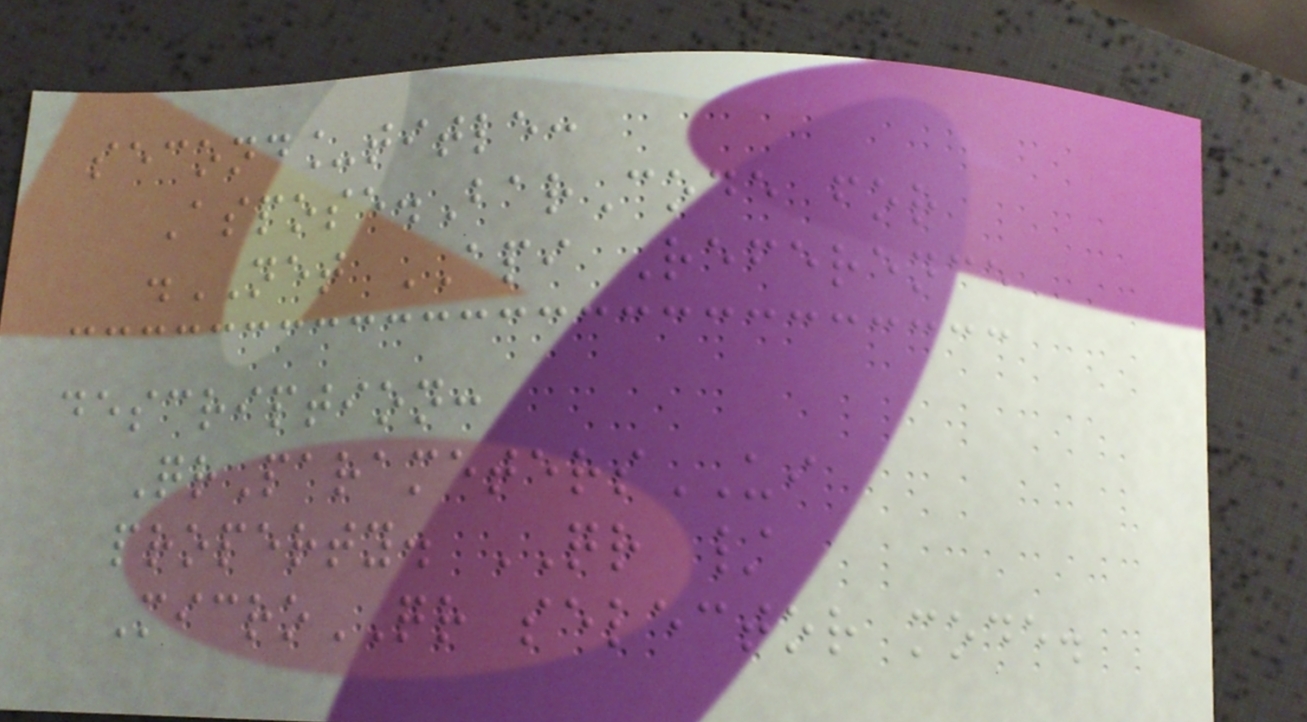second_title:
Aspose.BarCode for
.NET API Reference
description:
QrParametersUI
property. QR /
MicroQR selector mode.
